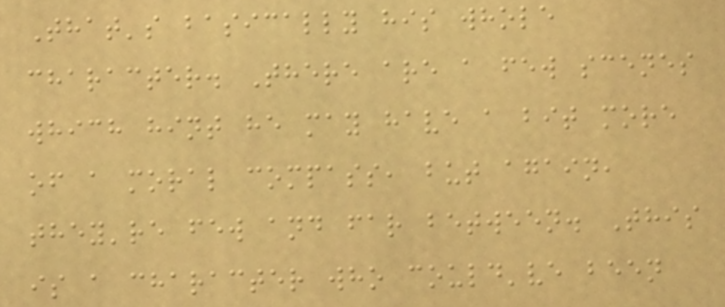That's basically his whole
character. There are a few scenes
which hint he may have a bit more
of a moral compass, but again,
they're few and far between. This
is a character who could've been
